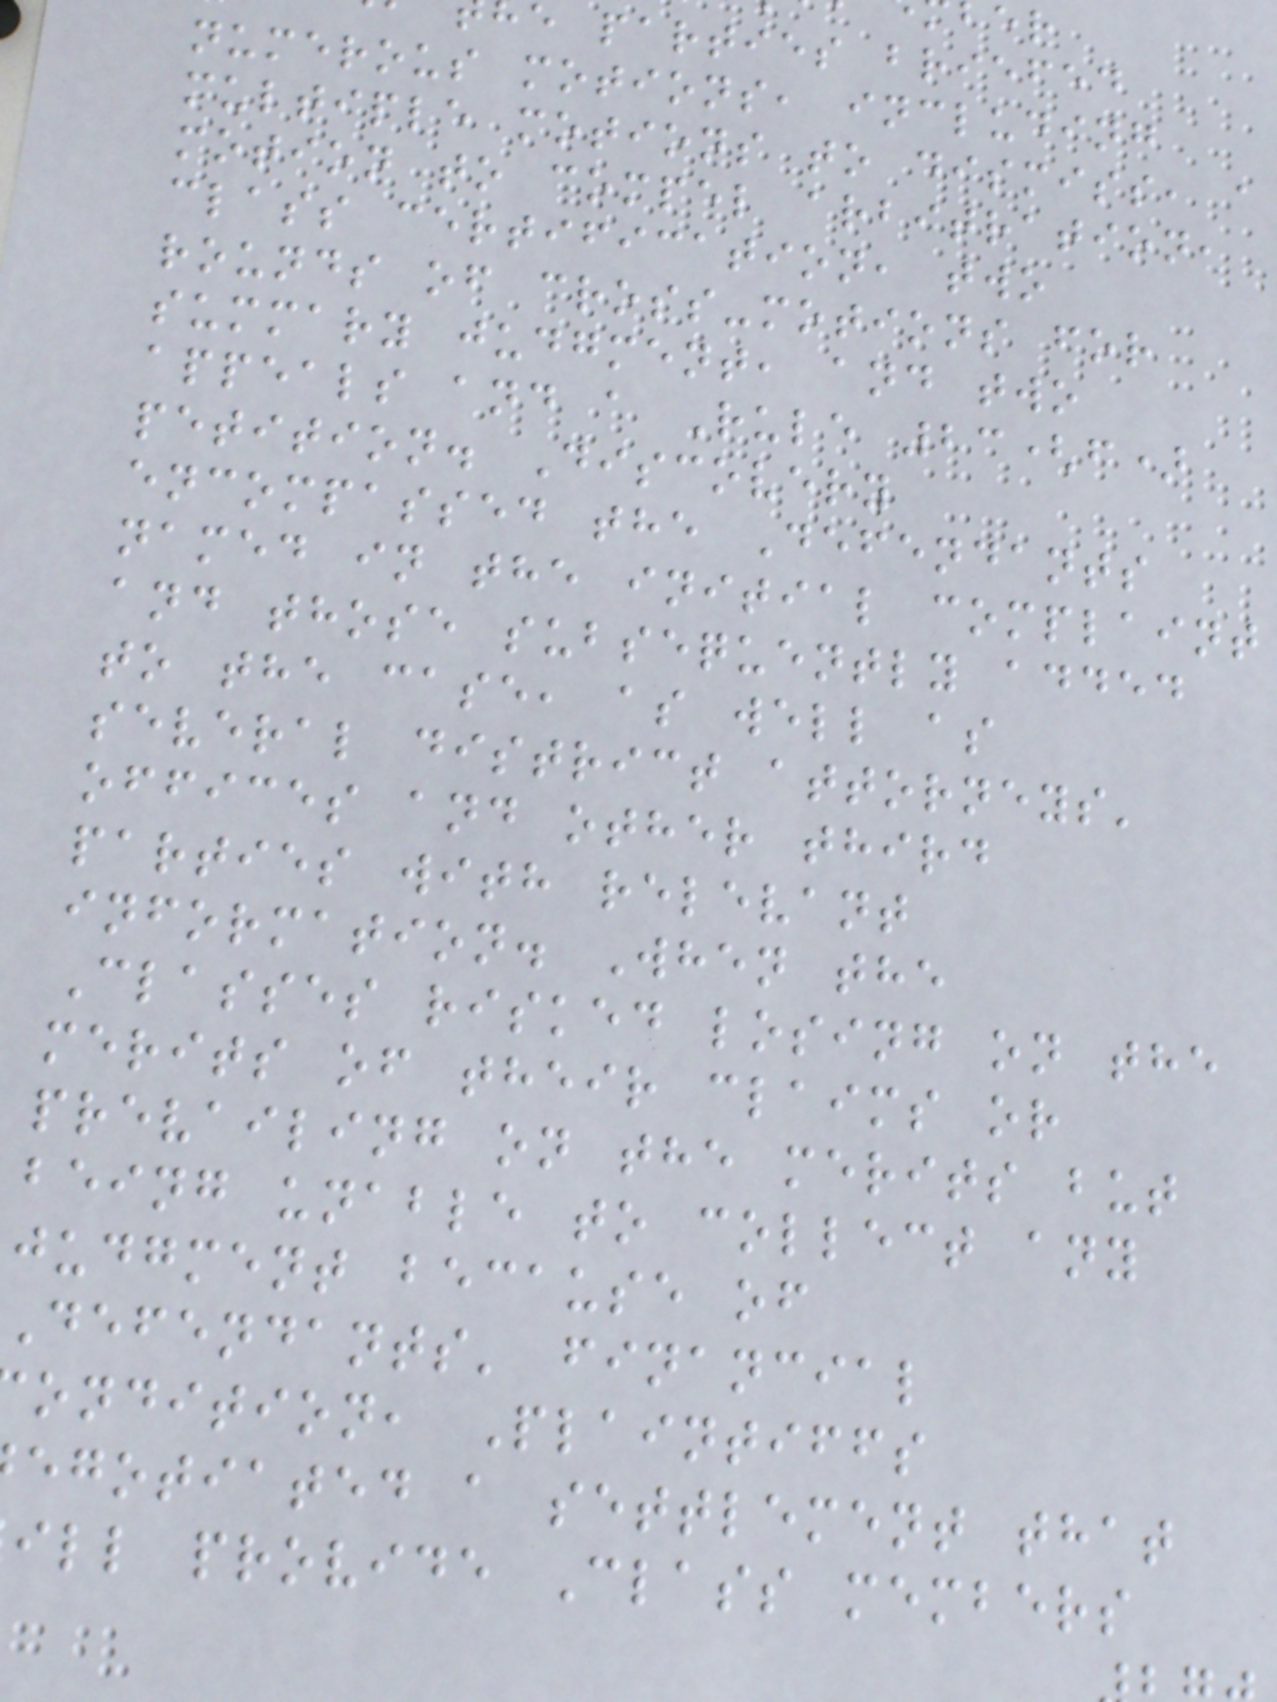e parties briefed
numerous motions, including
multiple motions to dismiss, a
motion to compel arbitration,
class certification, two
rounds of cross-motions for
summary judgment, and two
appeals and a Rule 23(f)
petition. Discovery
encompassed the Defendants
named in the initial complaint
and those subsequently added
to the case, as well as
several district attorneys'
offices and other third
parties with relevant
information. When the
Classes risked losing on the
merits of their claims or
prevailing on the merits but
being unable to collect any
judgment because of
Defendants' financial
ondition, Plaintiffs
egotiated a settlement that
ill provide Class members
